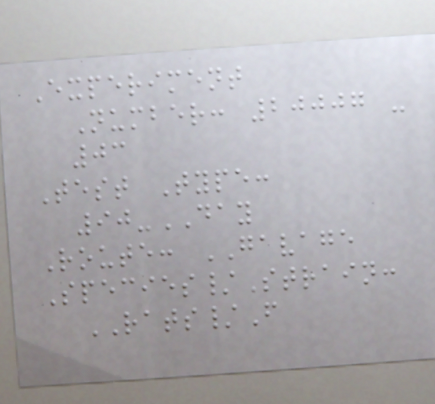Experiment
Number: 20007 -
03
Test Type:
90-DAY
Route: GAVAGE
Species/Strain:
RATS/F
